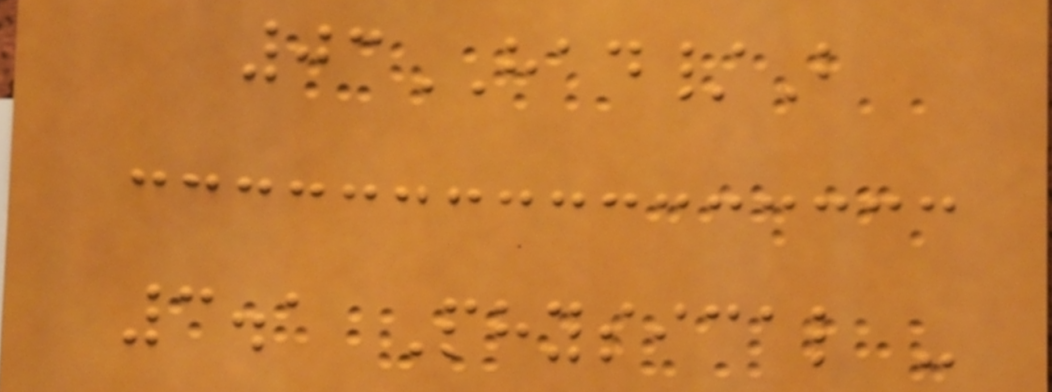03HAD/B
3.1 Physical -
